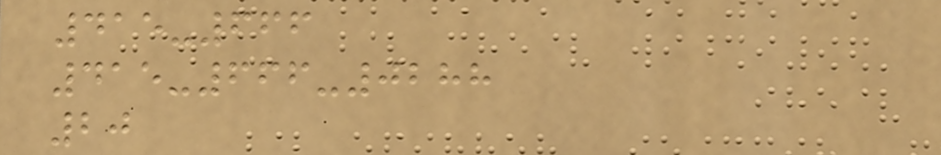415-666
415-666-0288
20
